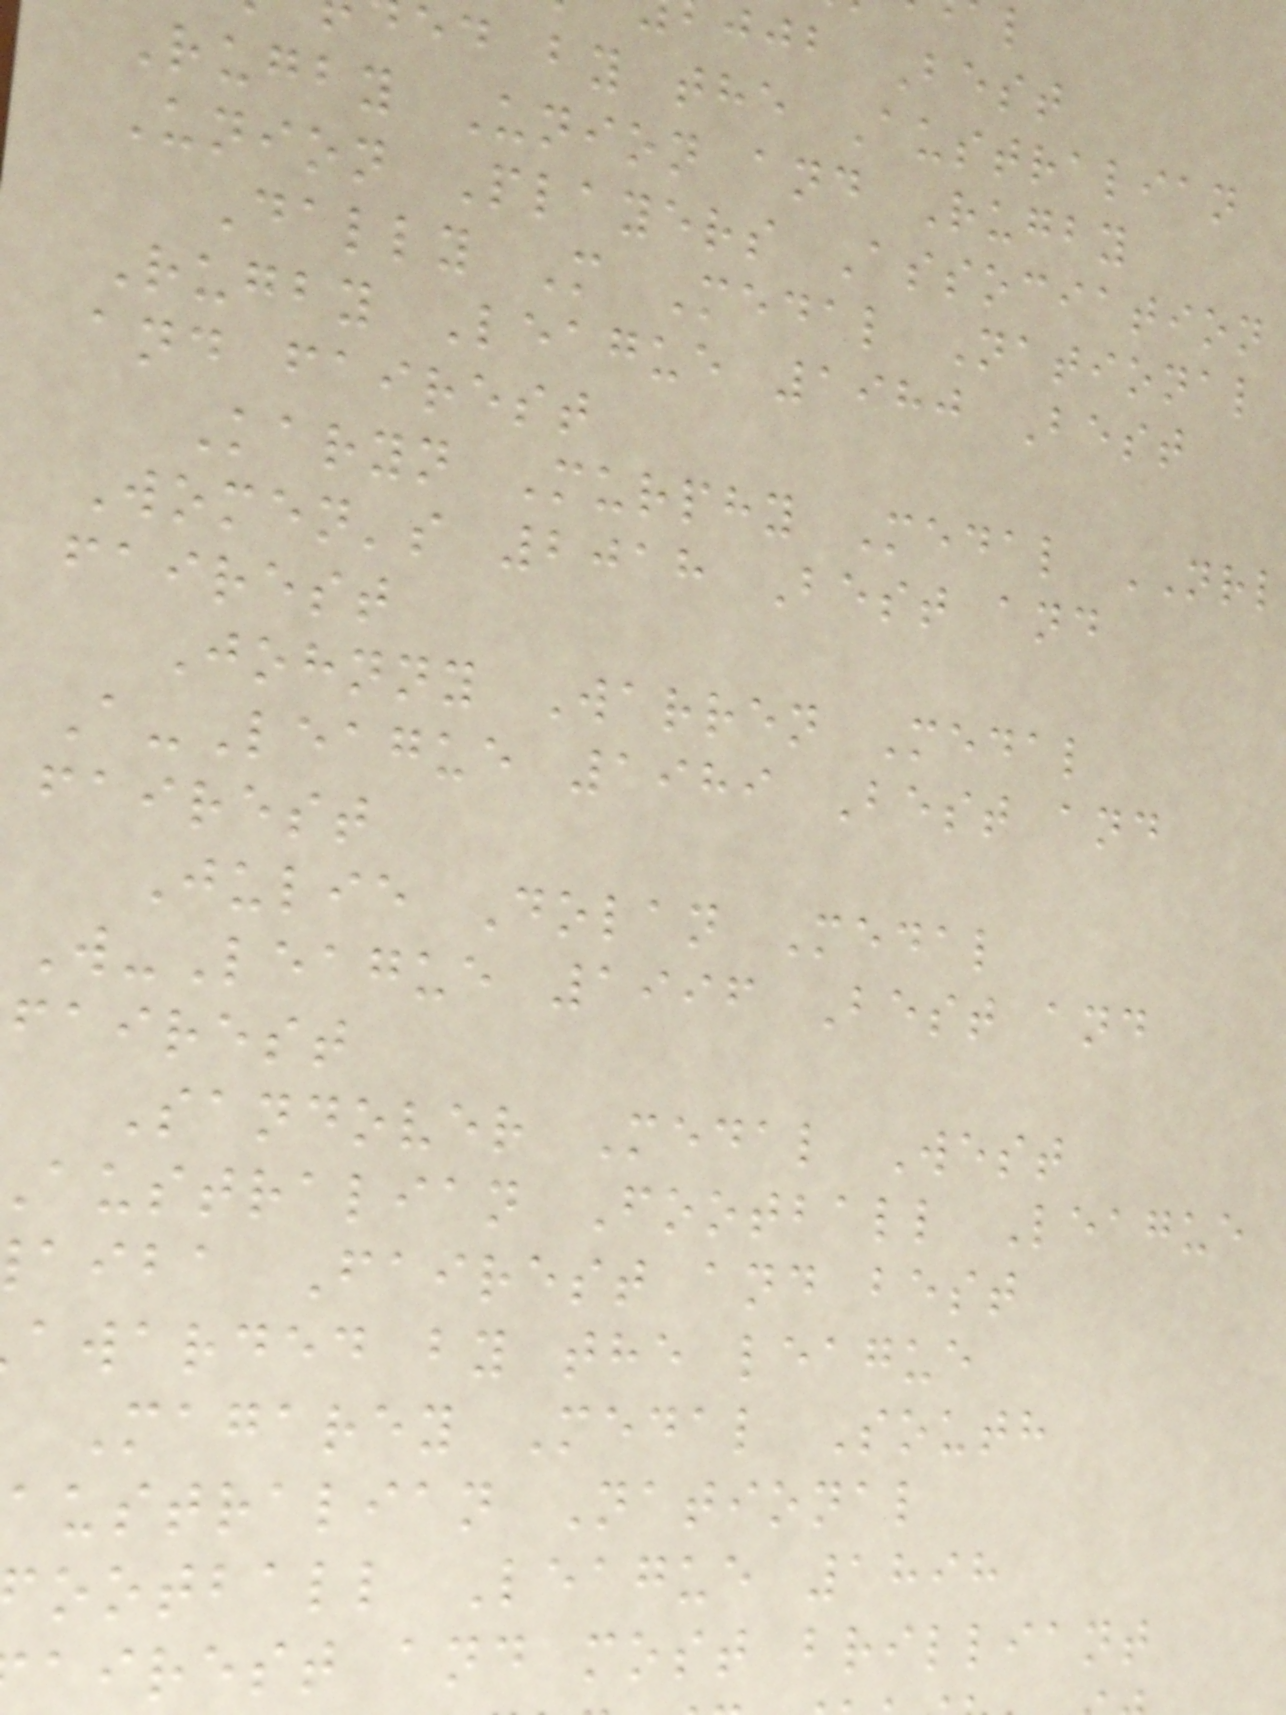jjb Best
ed by the Australian
Rugby Union and Rugby
Union Players Association
Dally M Medal National
Rugby League 1980 Best
and fairest
Karyn Murphy Medal NRL
Women's 2018 Best and
fairest
Johnny Warren Medal
A-League 1989 Best and
fairest
Julie Dolan Medal
W-League 1996 Best and
fairest
Sandover Medal West
australian Football League
aiba Fairest and best
awarded by the league
Magarey Medal South
australian National
ootball League 1898
airest and most brilliant
